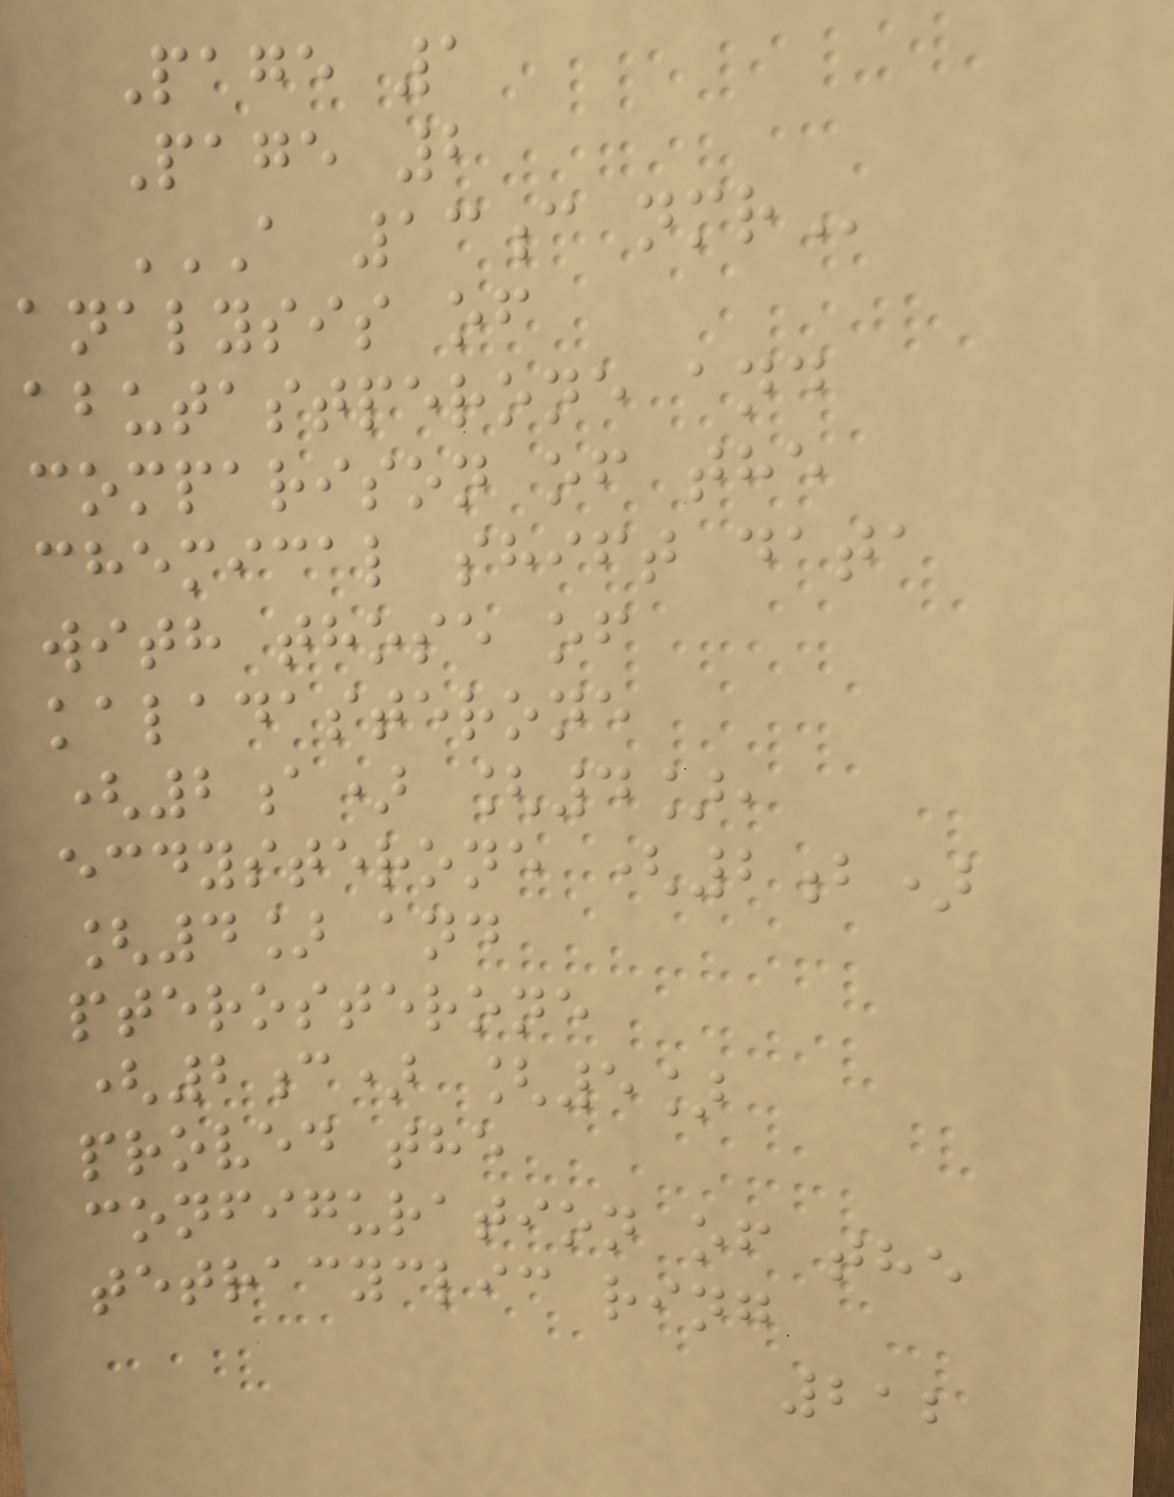Page 1
Page 2
A 13C NMR
analysis of
abutastperone and
comparison of the
chemical shift data
with those of
kaladasterone
(2a) [4],
ecdysterone (2b)
[4] and
pterosterone
(2c) [5]
proved the
configuration of the
tetracyclic ring
212
